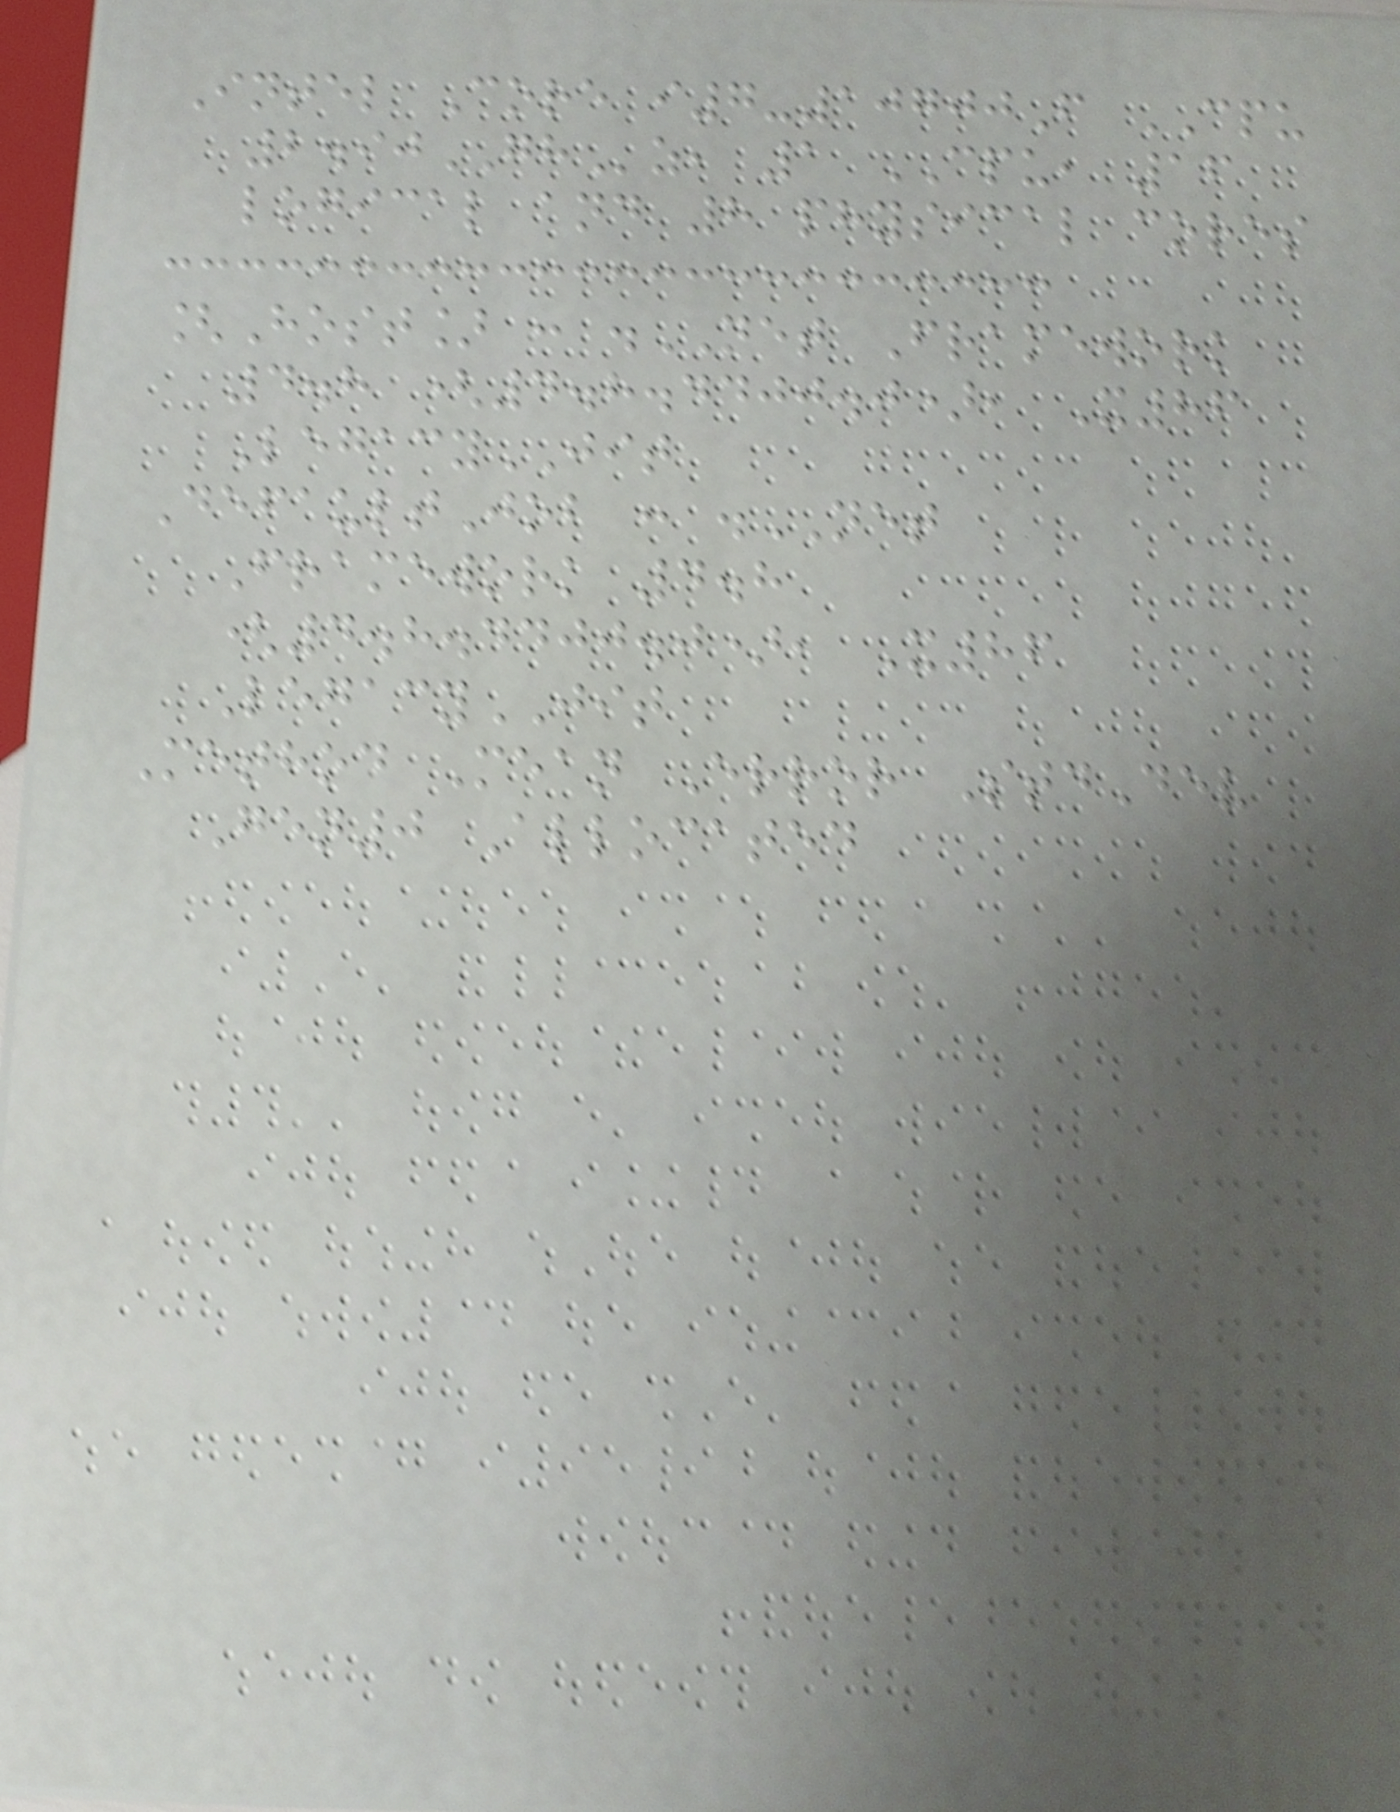Intel Core i7-10700F CPU
2.90GHz, 1 CPU, 16
logical and 8 physical cores
[Host] : .NET Framework
4.8 (4.8.4400.0), X86
LegacyJIT
DefaultJob : .NET
Framework 4.8
(4.8.4400.0), X86
LegacyJIT
Method Mean Error StdDev
Gen0 Allocated
